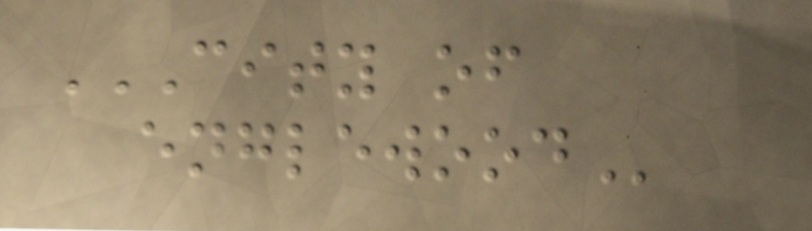CITY OF
ENGLEWOOD
